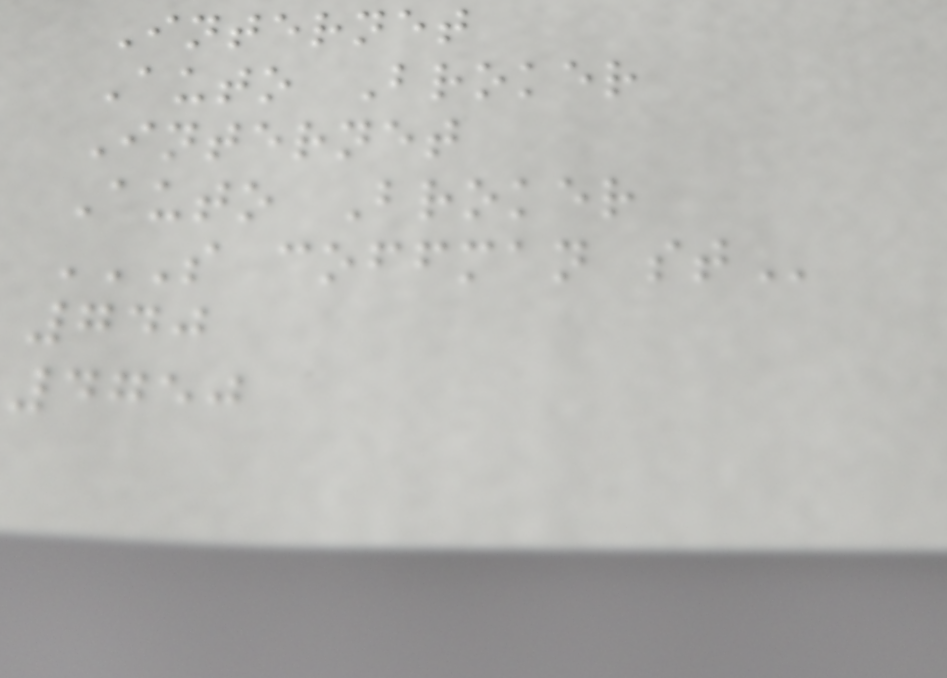Internet
Auto Broker
Internet
Auto Broker
S COFFMAN ST
740
4750
